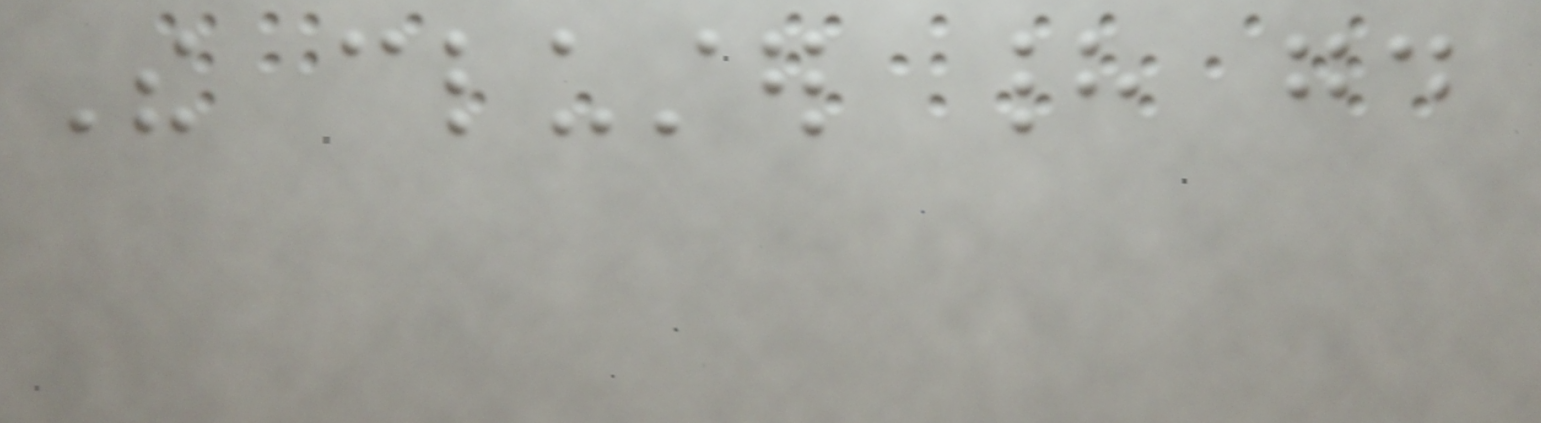The cluster had good
